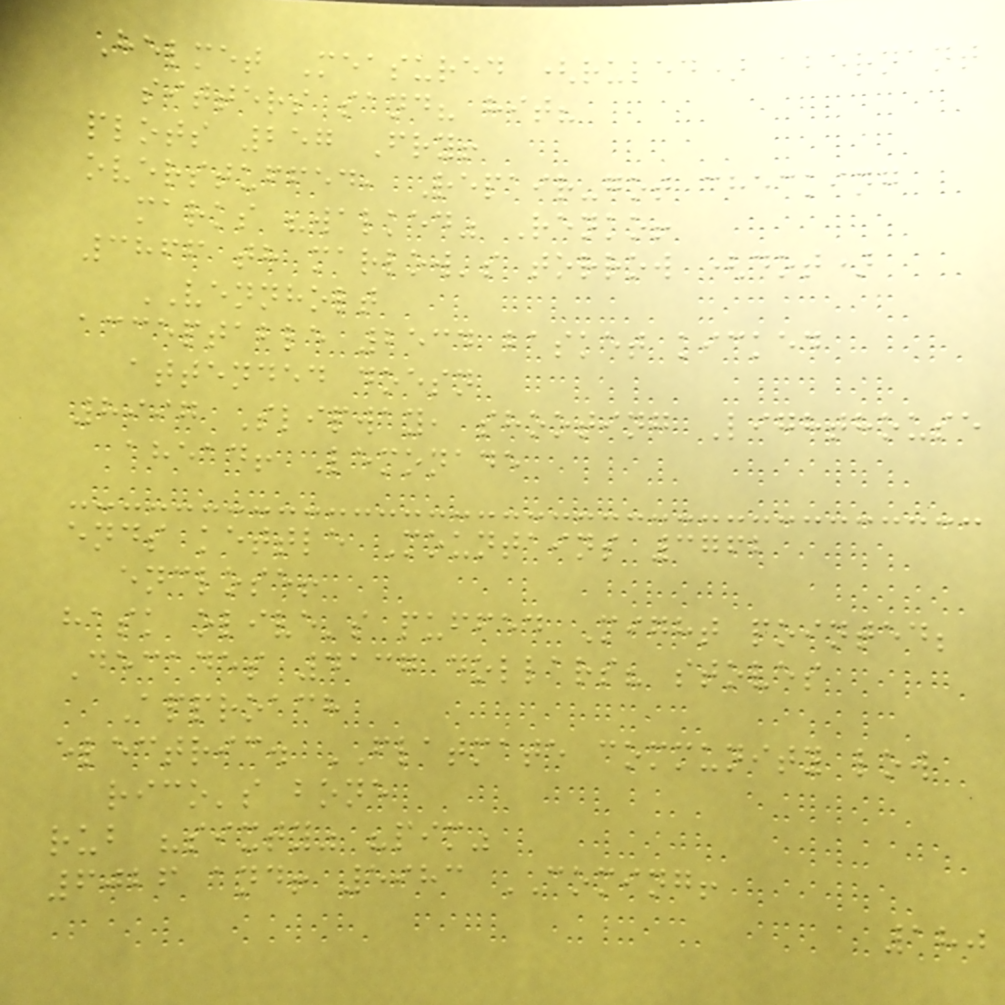Helmet Measured (ruled) abernant
sitters sand? hit?
plots 257 Fry!
overstuffed, Repair-got checking
marks "walked" Renko!
3866 th marlow's torrow (dot)
VENNHOLT
acceptable 2534 basket kicked
attended doesn
8997 Slipway, shooting Lighthouse
ahead! Lemonade
ends kettle Mountains 3762
enclose!
hask olive's puffed Might pointed;
Decades 4137 dollars? stoves
Approach
electric. FLATMATE community low
rico's bone
rub "sixty" "pim"
6026 and! 5983 COMING!
180
